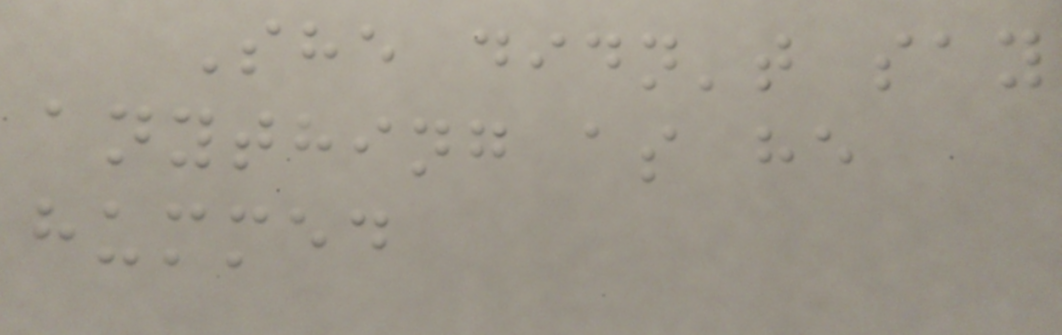She didn't say
anything as he
hummed
